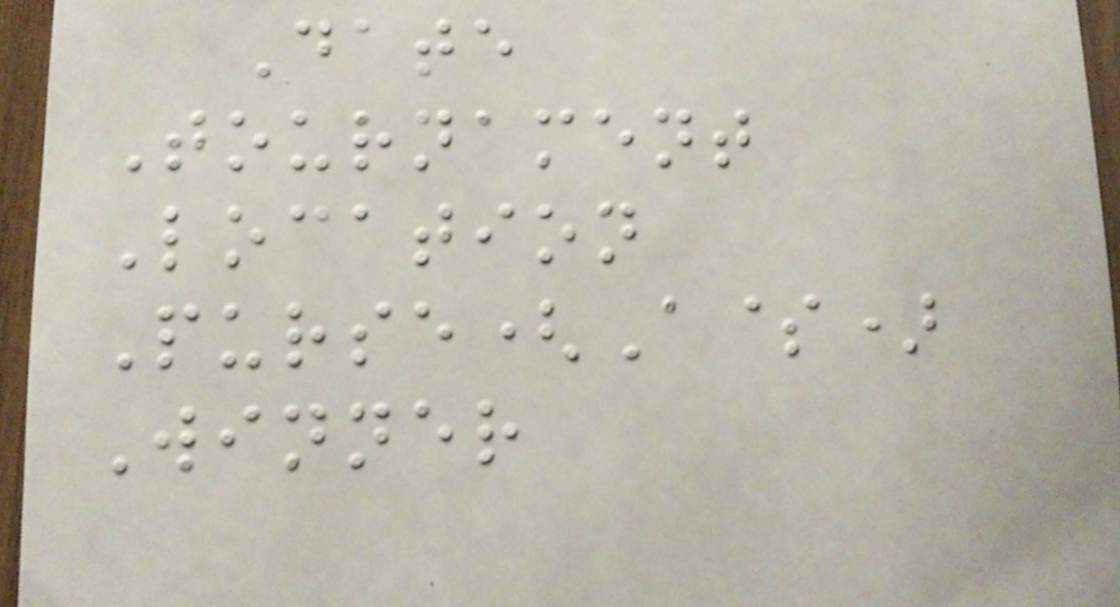Date
Tournament
Location
Purse(A$)
Winner
